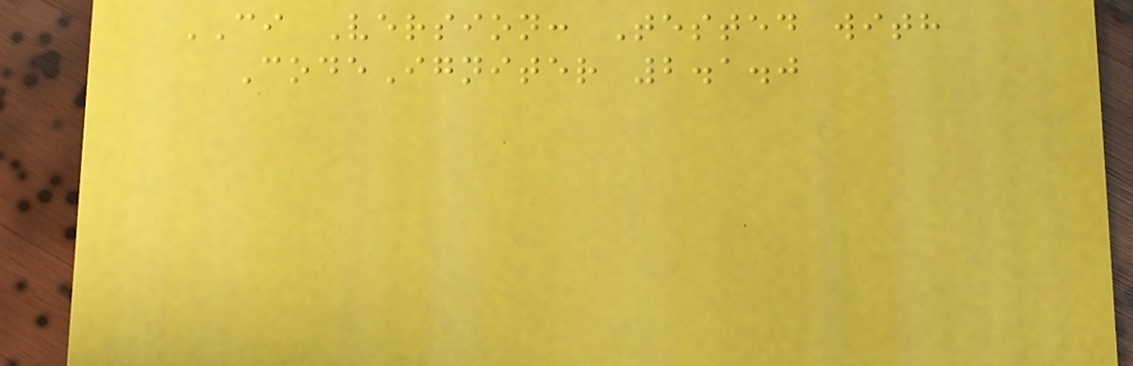CI Version: Tested with
CodeIgniter 2.1.0
